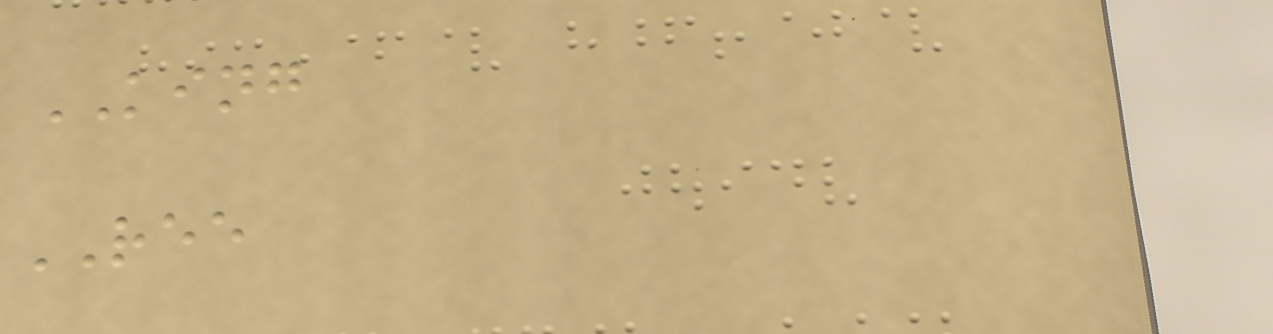KING
REE
